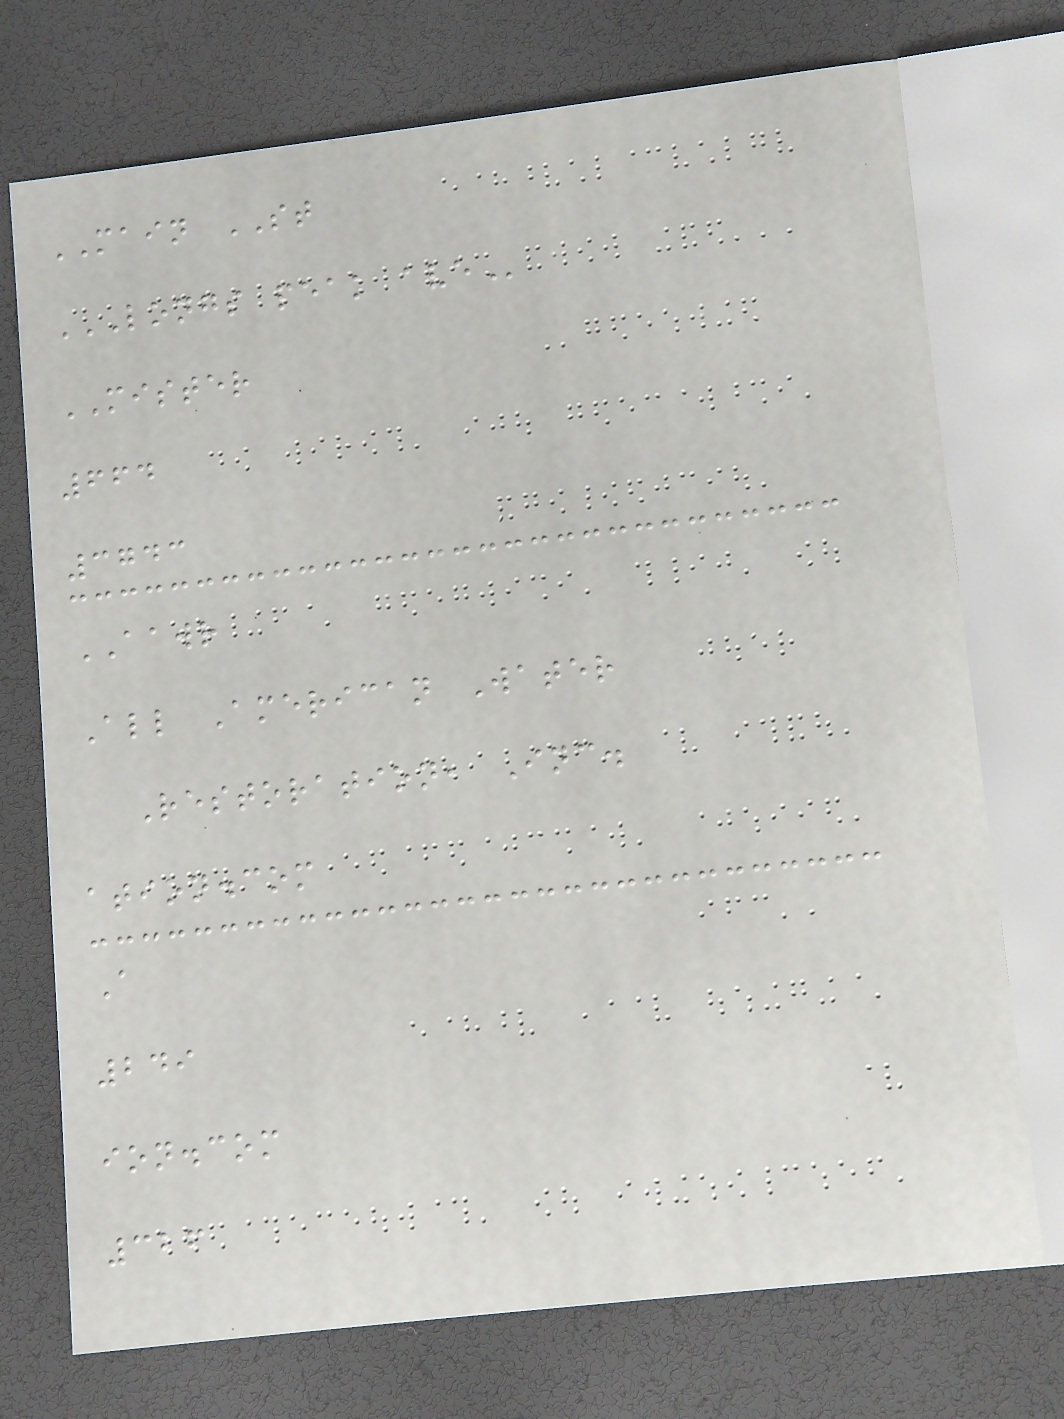MAIN ST
LONGS PEAK AVE
MISTER
664
3743
AAWR
All American Water
Restoration, Inc.
ation.com
A
249
ion.com
326
